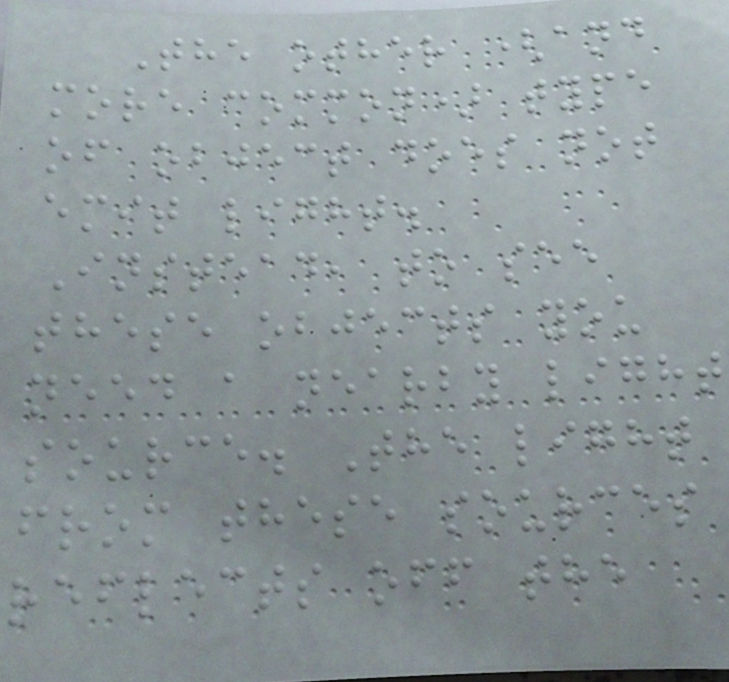The other (and
more common) type
of object does not
emit light.
Instead, to see
these objects you
need a nearby light
source. The light
from these sources
reflects off the
